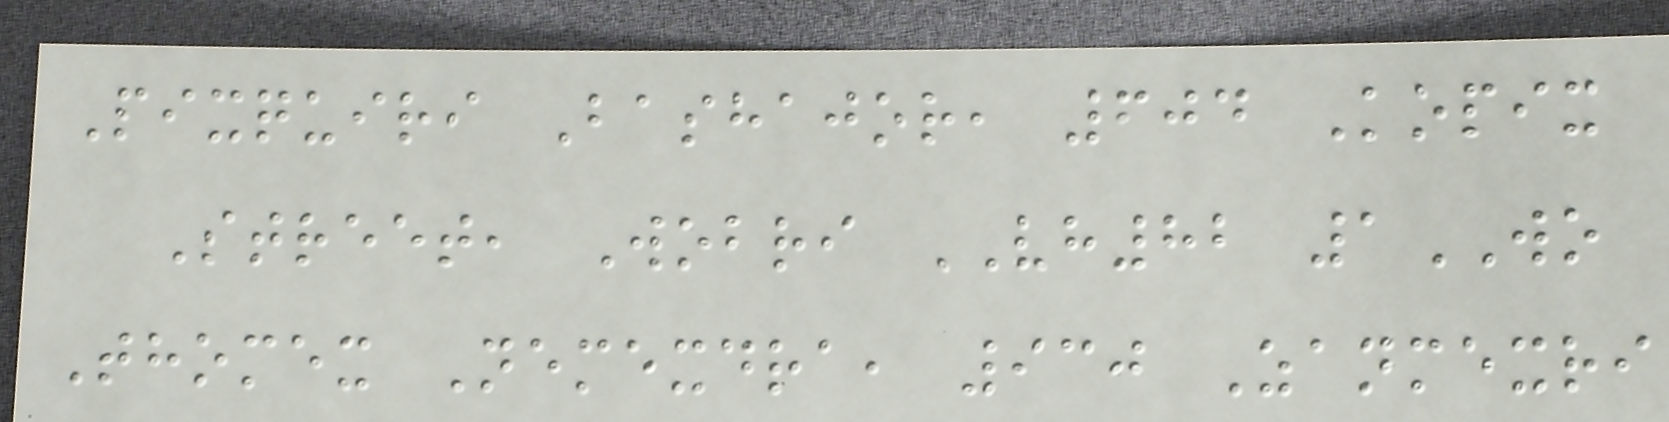Pixquiri Bashajor, 604 Kopix
Street, Wobri VH82 1WO
Thomex Nemexdra, 930 Zanmexri
